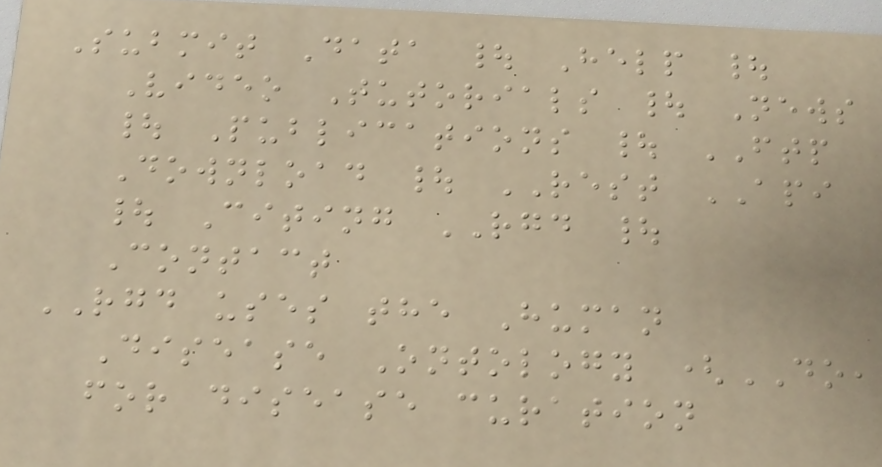Submit Data | Help |
Video Tutorials | News
| Publications | FTP
Download | REST API
| Citing RGD |
Contact
RGD uses the Human
Disease Ontology (DO,
for disease curation
